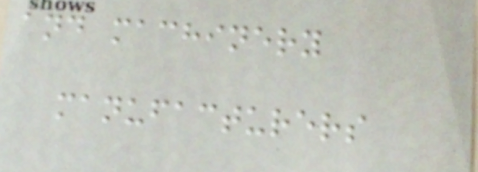and machinery
manufacturers
